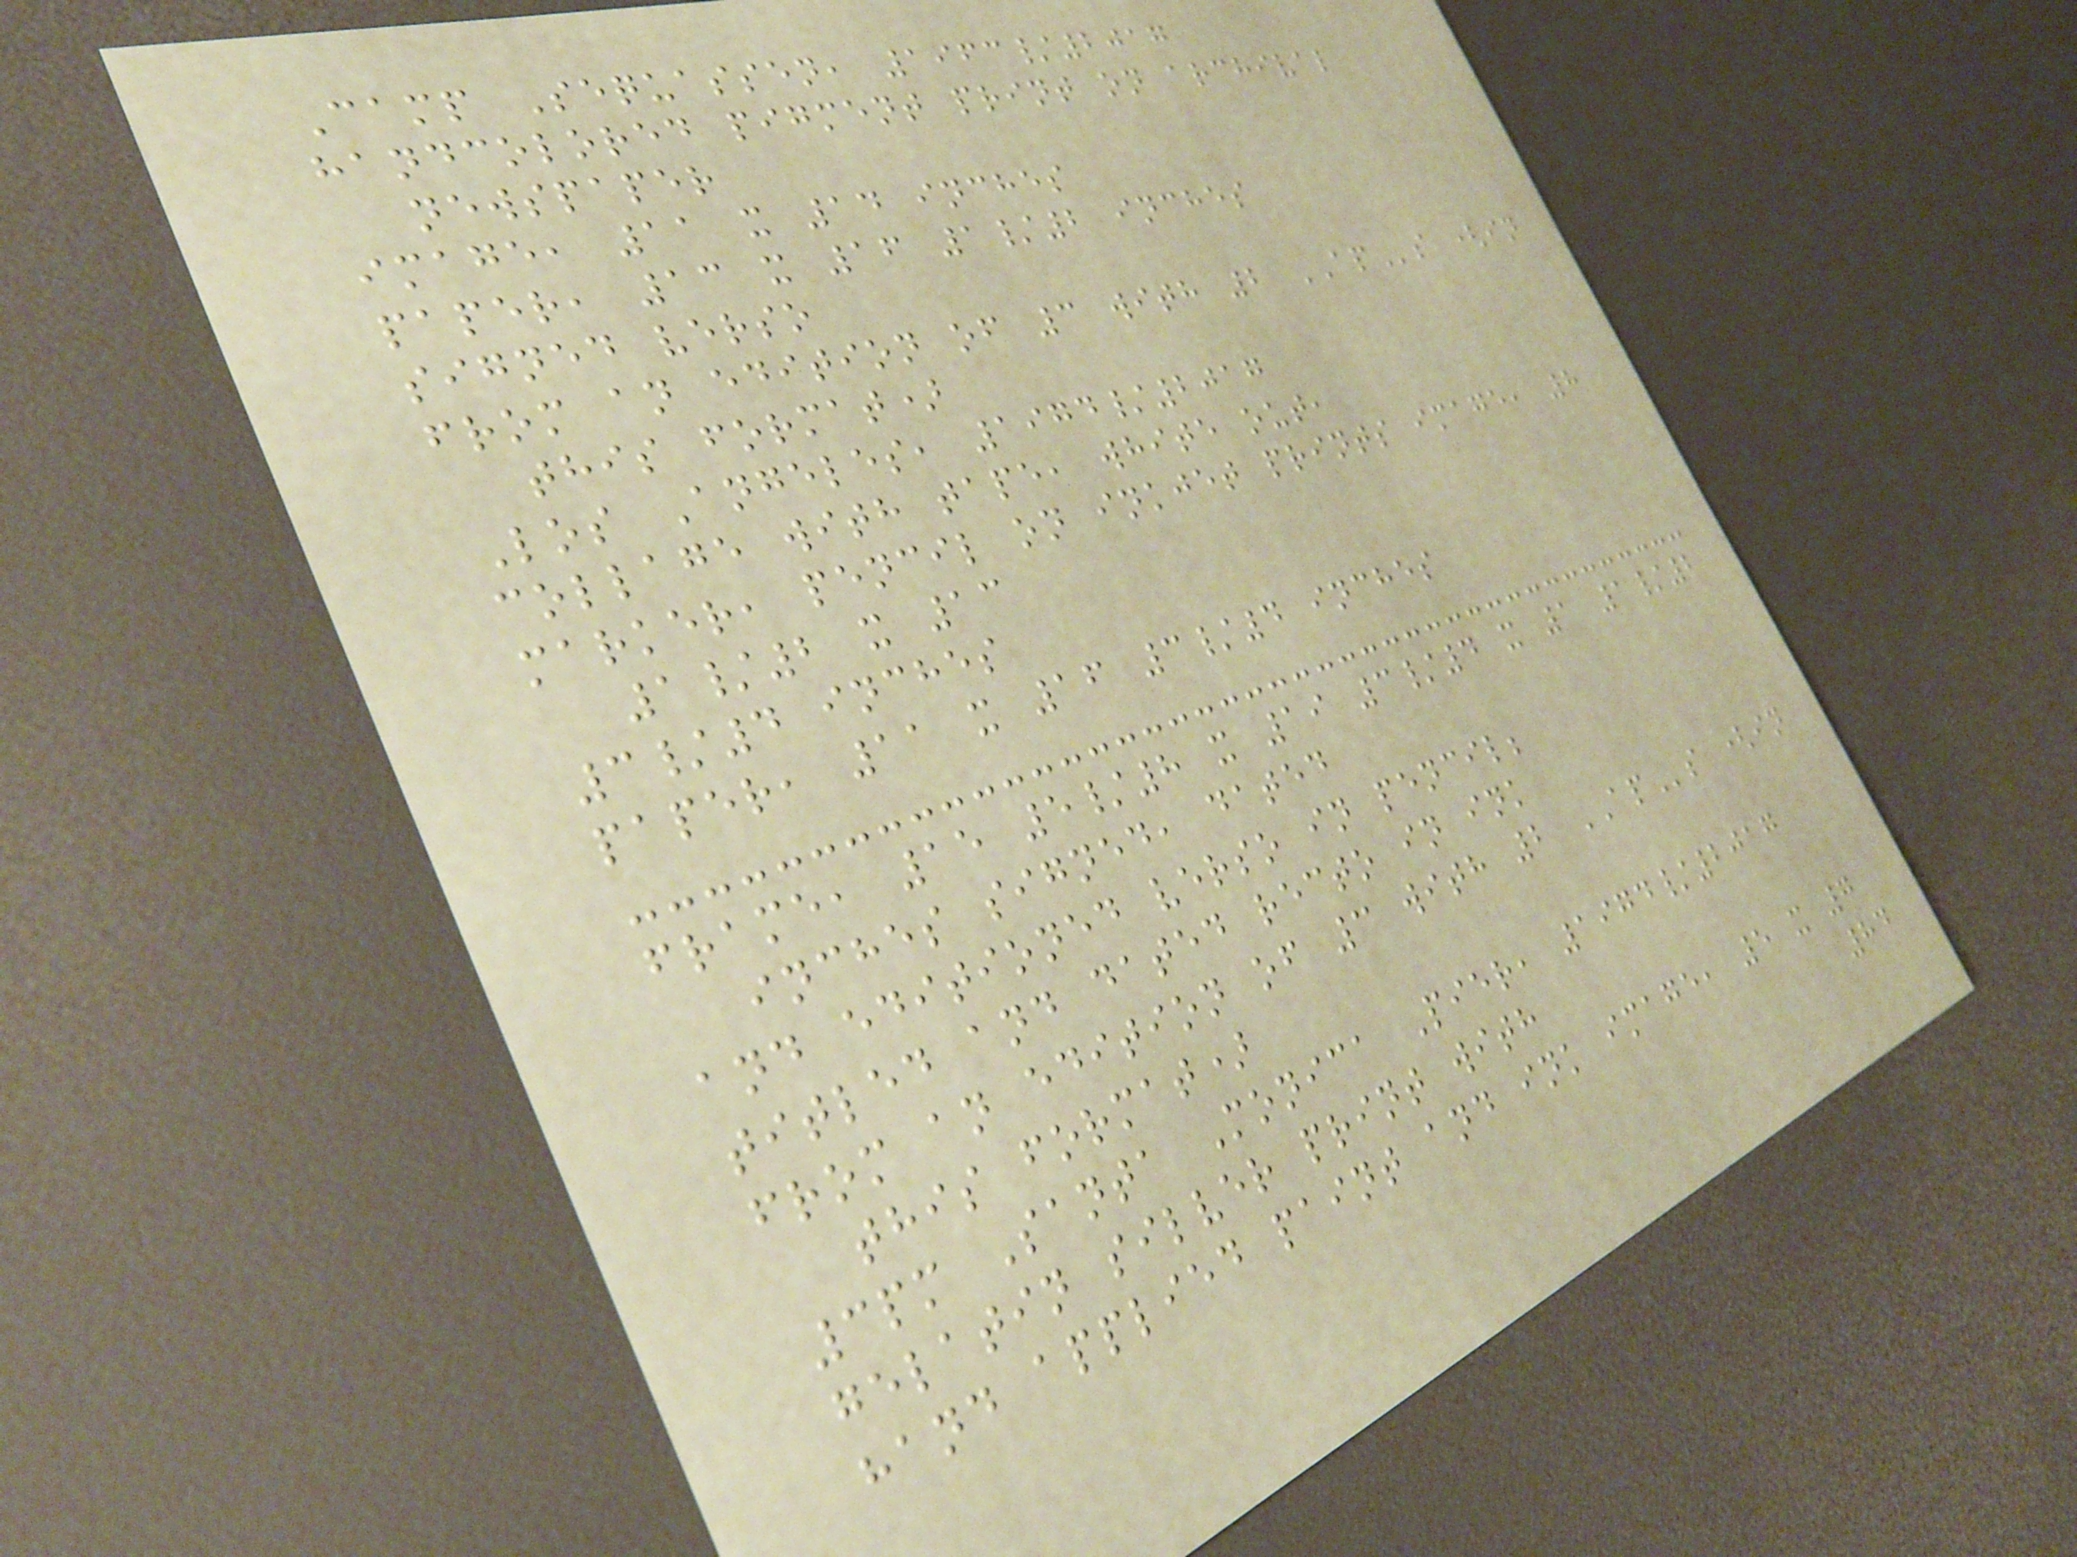Camp Sequassen, 1963/2017
handcolored pigment print on archival
newspaper
image, 11 x 14 inches
paper, 13 x 16 1/2 inches
signed verso
from an edition of 3 with 2 APs (in
this format)
Los Angeles, 1974/2017
collage with tape, white out,
marker, pencil on inkjet prints image, 8
1/2 x 13
3/4 inches
paper, 11 x 16 3/4 inches
frame, 15 5/8 x 19 3/4 x 1 1/2
inches signed, dated
and editioned verso in pencil;
titled and dated recto in ink
from an edition of 3 with 2 APs (in
this format)
3pm Santa Monica Pier, 1974/2017
gelatin silver print with
hand applied paint and ink image, 5 x 7
84
